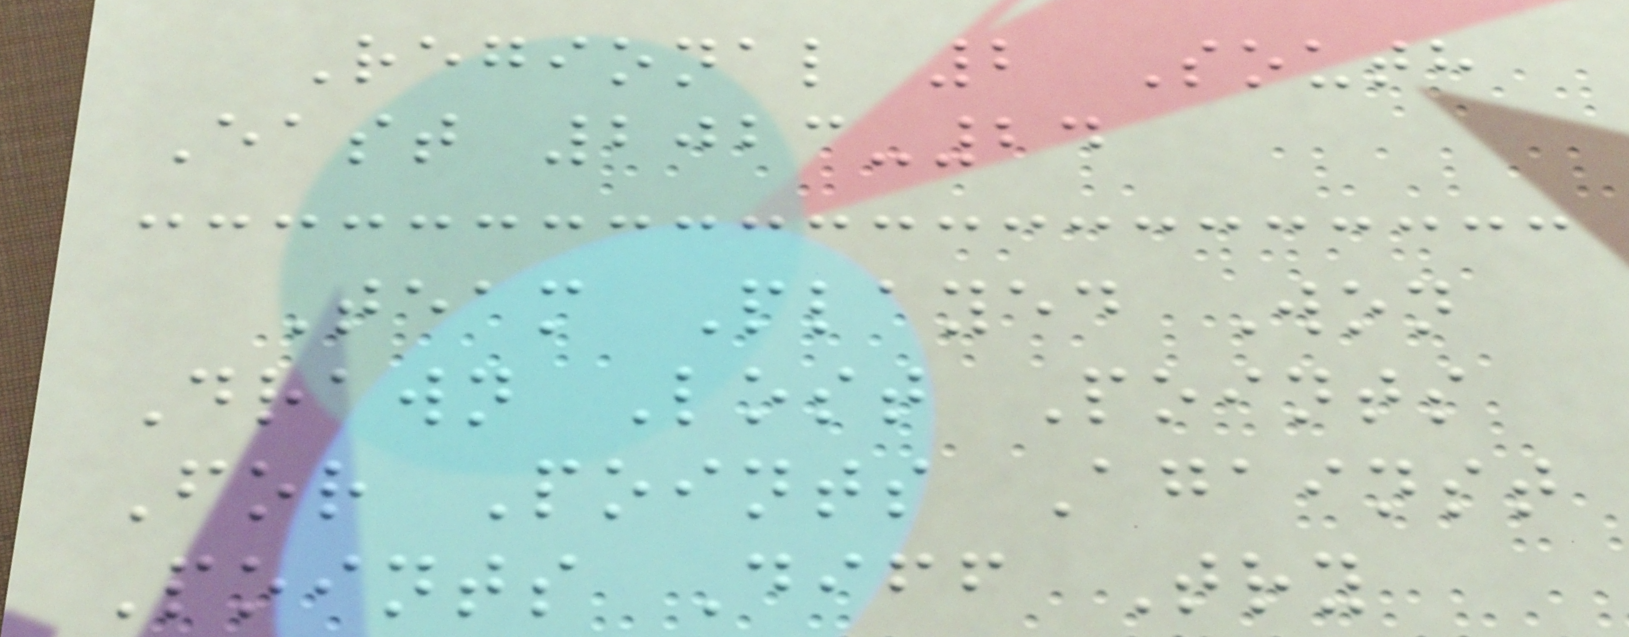Regional 2 South
East 2023-24
Team Played Won
Drawn Lost Points
For Points Against
Points Diff Try
